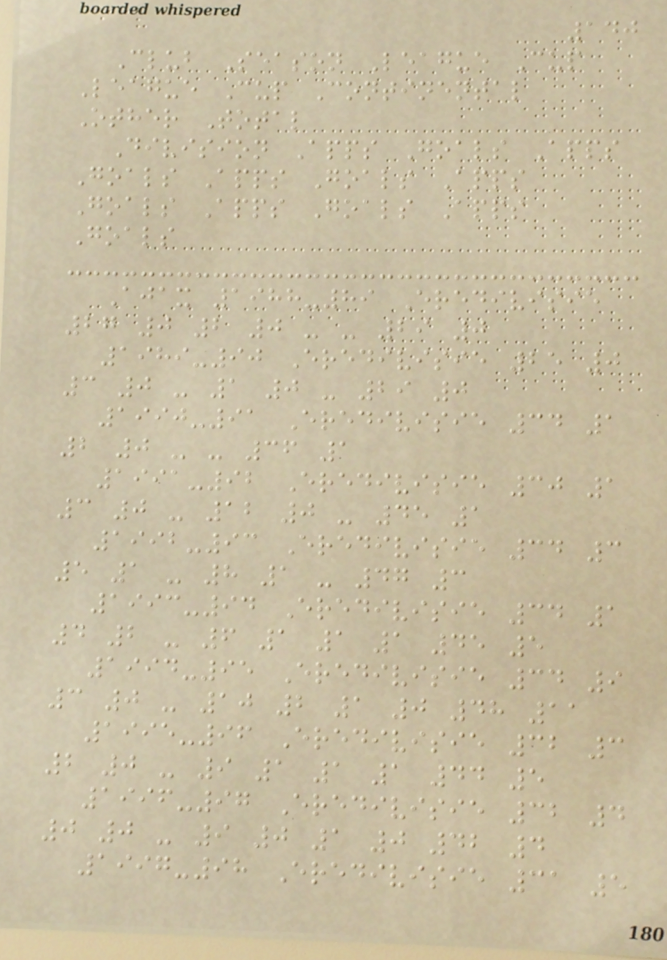140
Club Season League Cup
League Cup Continental
Other Total
Division Apps Goals Apps
Goals Apps Goals Apps
Goals Apps Goals Apps
Goals
Ajax 1988-89 Eredivisie
27 0 2 0 - - 29 0
1989-90 Eredivisie 25 0
3 0 - 1 0 - 29 0
1990-91 Eredivisie 34 1
2 0 - - 36 1
1991-92 Eredivisie 30 1
3 0 - 12 0 - 45 1
1992-93 Eredivisie 34 3
5 1 - 8 1 - 47 3
1993-94 Eredivisie 34 1
4 2 - 6 1 1 1 45 5
1994-95 Eredivisie 34 9
3 0 - 10 2 1 0 48 11
1995-96 Eredivisie 32 3
2 0 - 9 1 1 1 44 5
1996-97 Eredivisie 32 4
0 0 - 9 0 1 0 42 4
1997-98 Eredivisie 31 5
